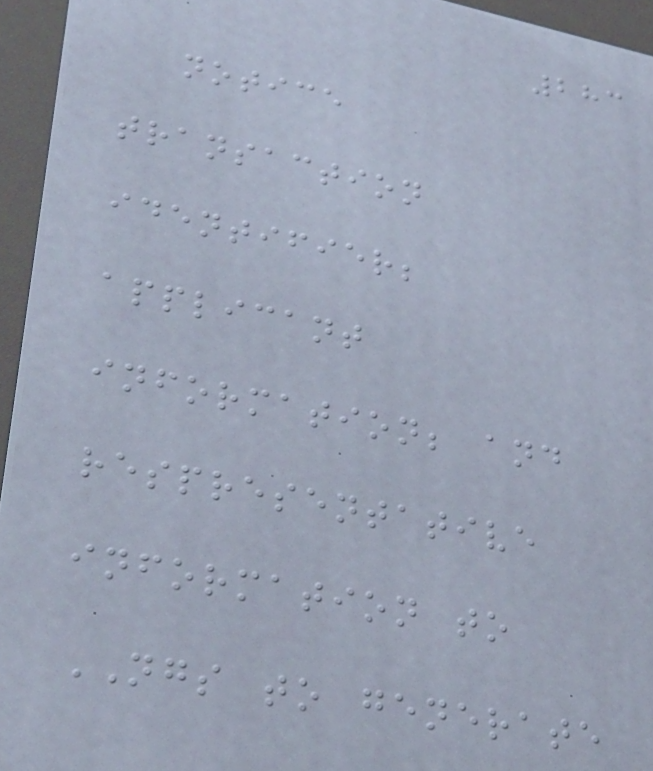283
notice
transaction
identifier;
applicant
information; and
respresentative
information to
NGS to generate
